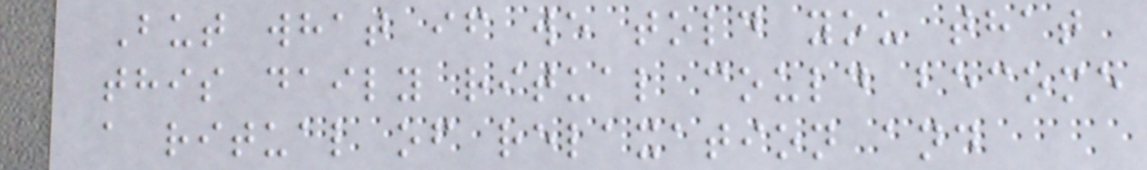But what if we told you that
this daily ritual could become
a ritual of relaxation and
